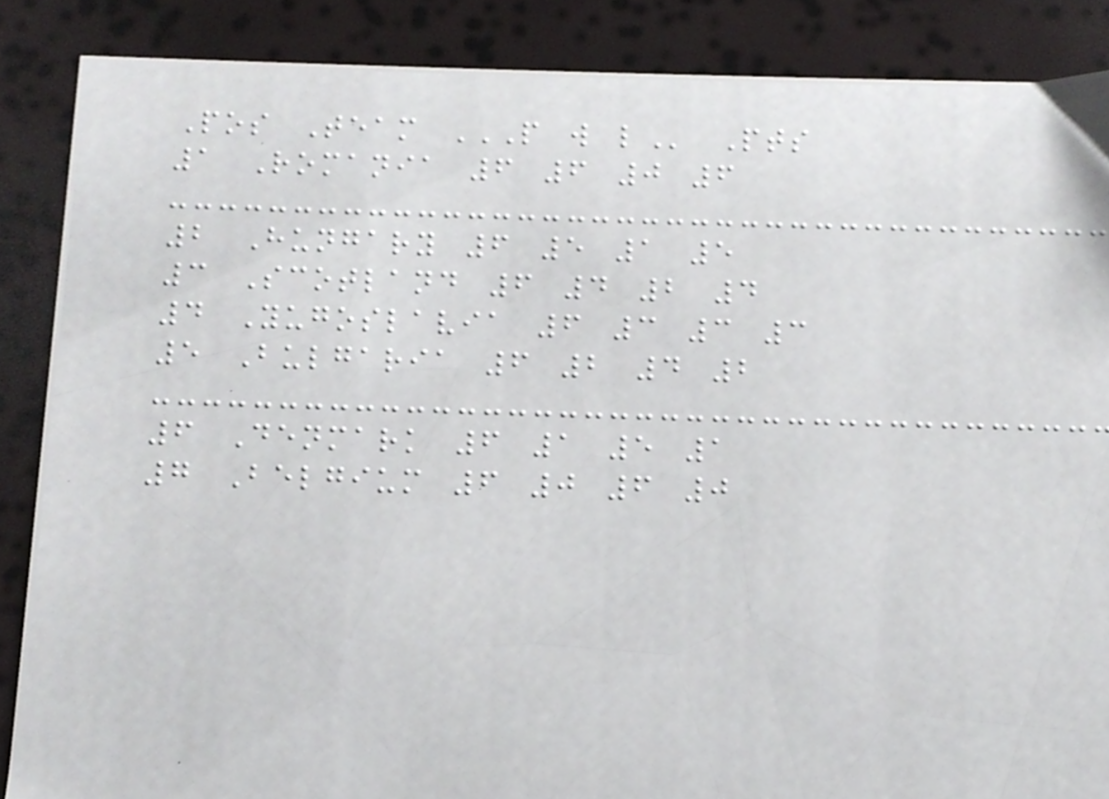Pos Team P W L Pts
1 Romania 6 6 0 6
2 Hungary 6 5 1 5
3 Scotland 6 4 2 4
4 Yugoslavia 6 3 3 3
5 Bulgaria 6 2 4 2
6 Denmark 6 1 5 1
7 Belgium 6 0 6 0
